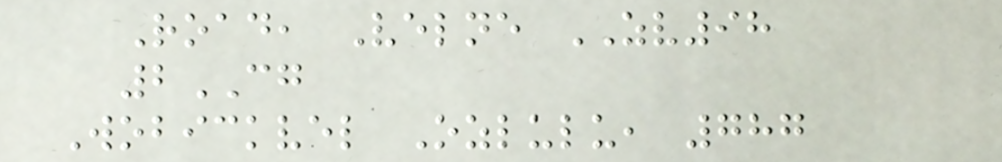Road, Velne ZV98
2CG
Wobickvel Ozlulu, 787
